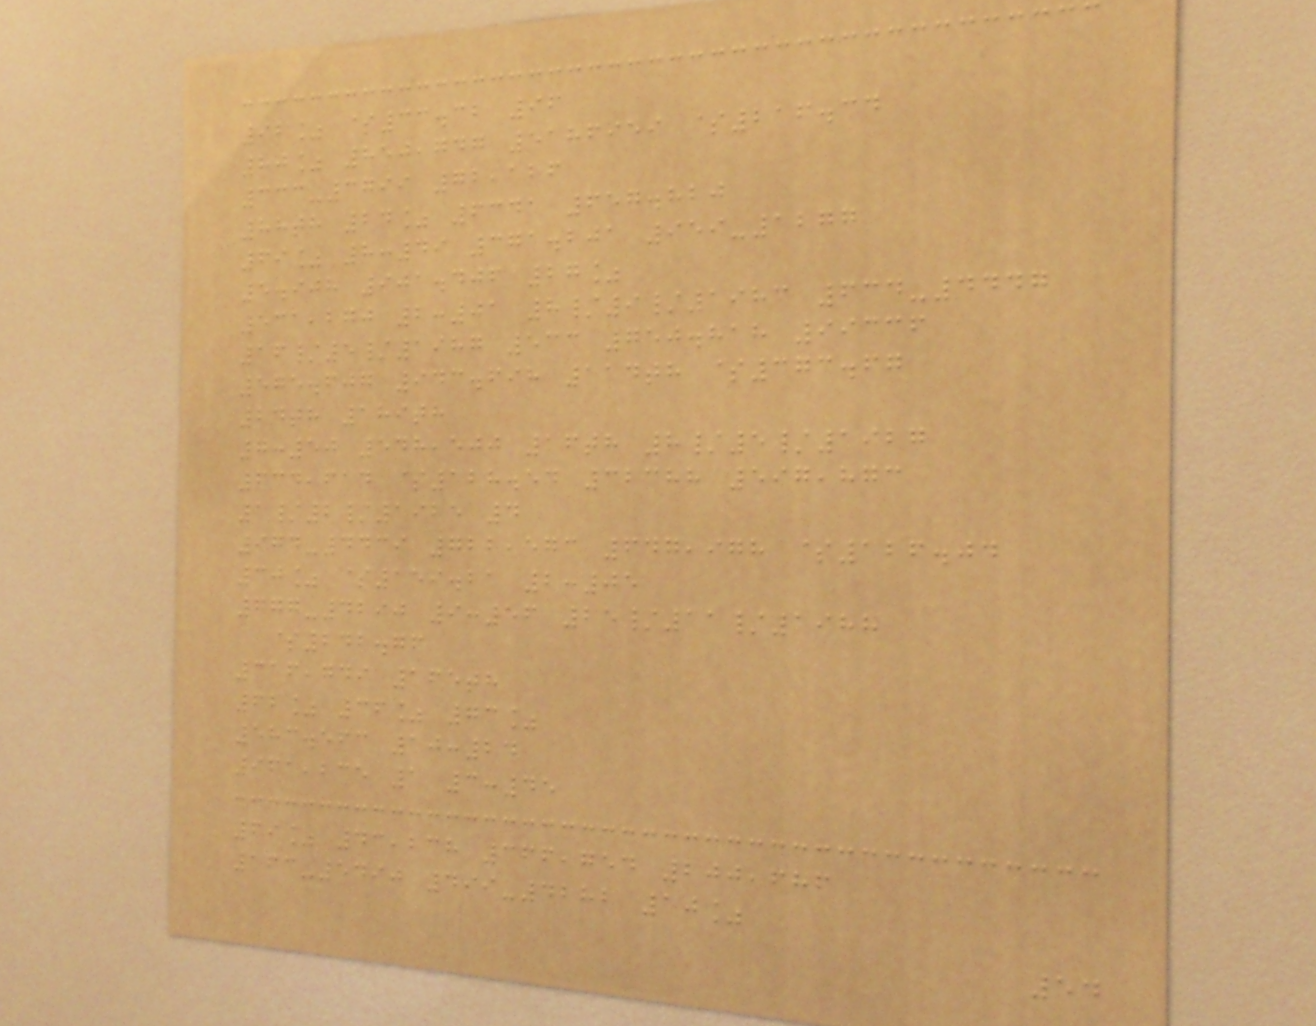92% $33.32 96
80% 850,747 5186959 $216.34
333-3799 72,126
88th 24% 6341 657.820
69% 8:49 371.201 959-1277
5.908 901.406 27%
531,270 2:01 8/9/1983 634-4447
16/5/1987 533 750.818 99336
575.607 943.698 114th $373.67
24th 189th
7:50 548,500 16th 8/5/1927
634,614 $128.54 32388 597,873
1/2/1925 4
974-4439 722,573 647,978 $126.04
30% $159.21 2:05
777-4290 9:56 25/11/1988
$242.76
316,749 165th
62% 36% 73%
583.563 10:24
961,235 1 3:45
69% 43,238 366,754 200,686
163-5490 499-4282 10%
54
